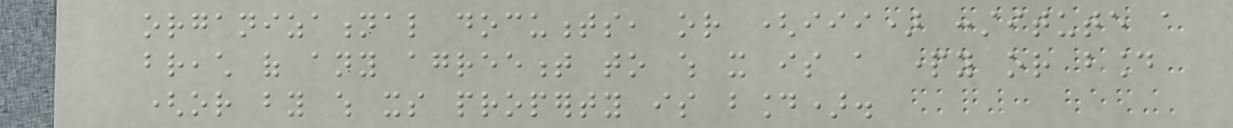organizational documents, or (iii) constitute a
breach of any agreement to which it is a party or bound
(or by which its property is bound).
